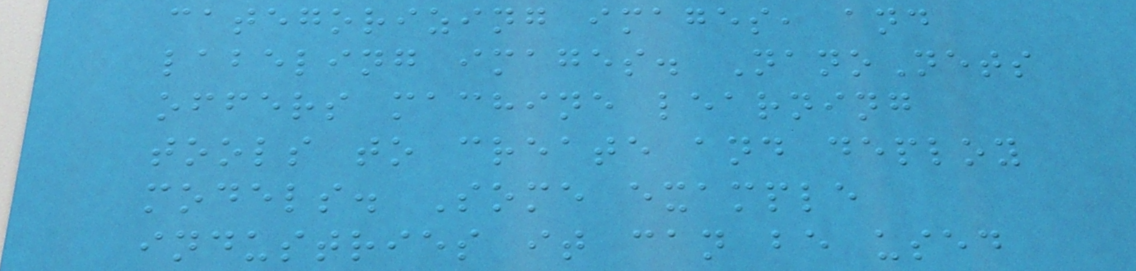categorizing images, and
labeling images. NanoNets
offers machine learning
tools to create and deploy
models. Some example
industries it can be used
